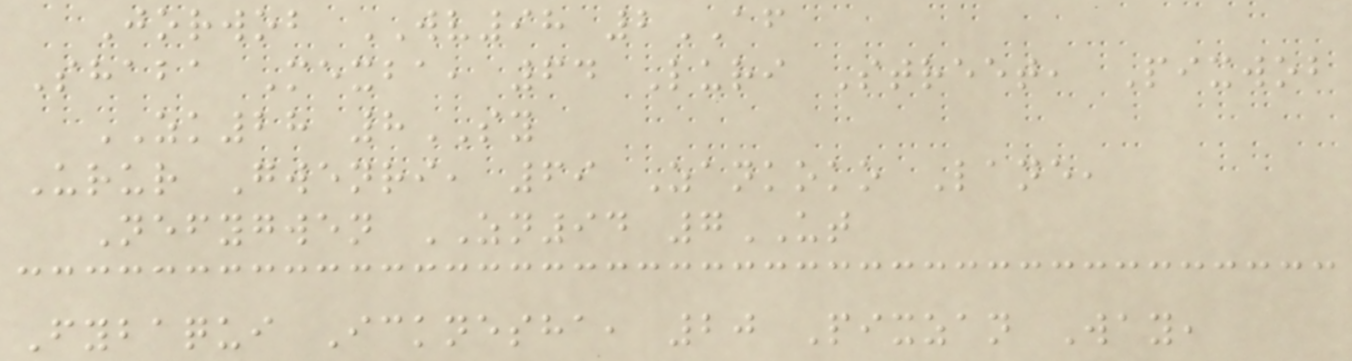Jorwob WV98 2AF
Shaba Mexba, 64 Luri Street, Pixwob
ZK28 8SY
Urur Gwenri, 69 Zankoko Lane,
Nefygwen ZN94 7UT
Fybaqui Icknesha, 20 Pixzan Way,
